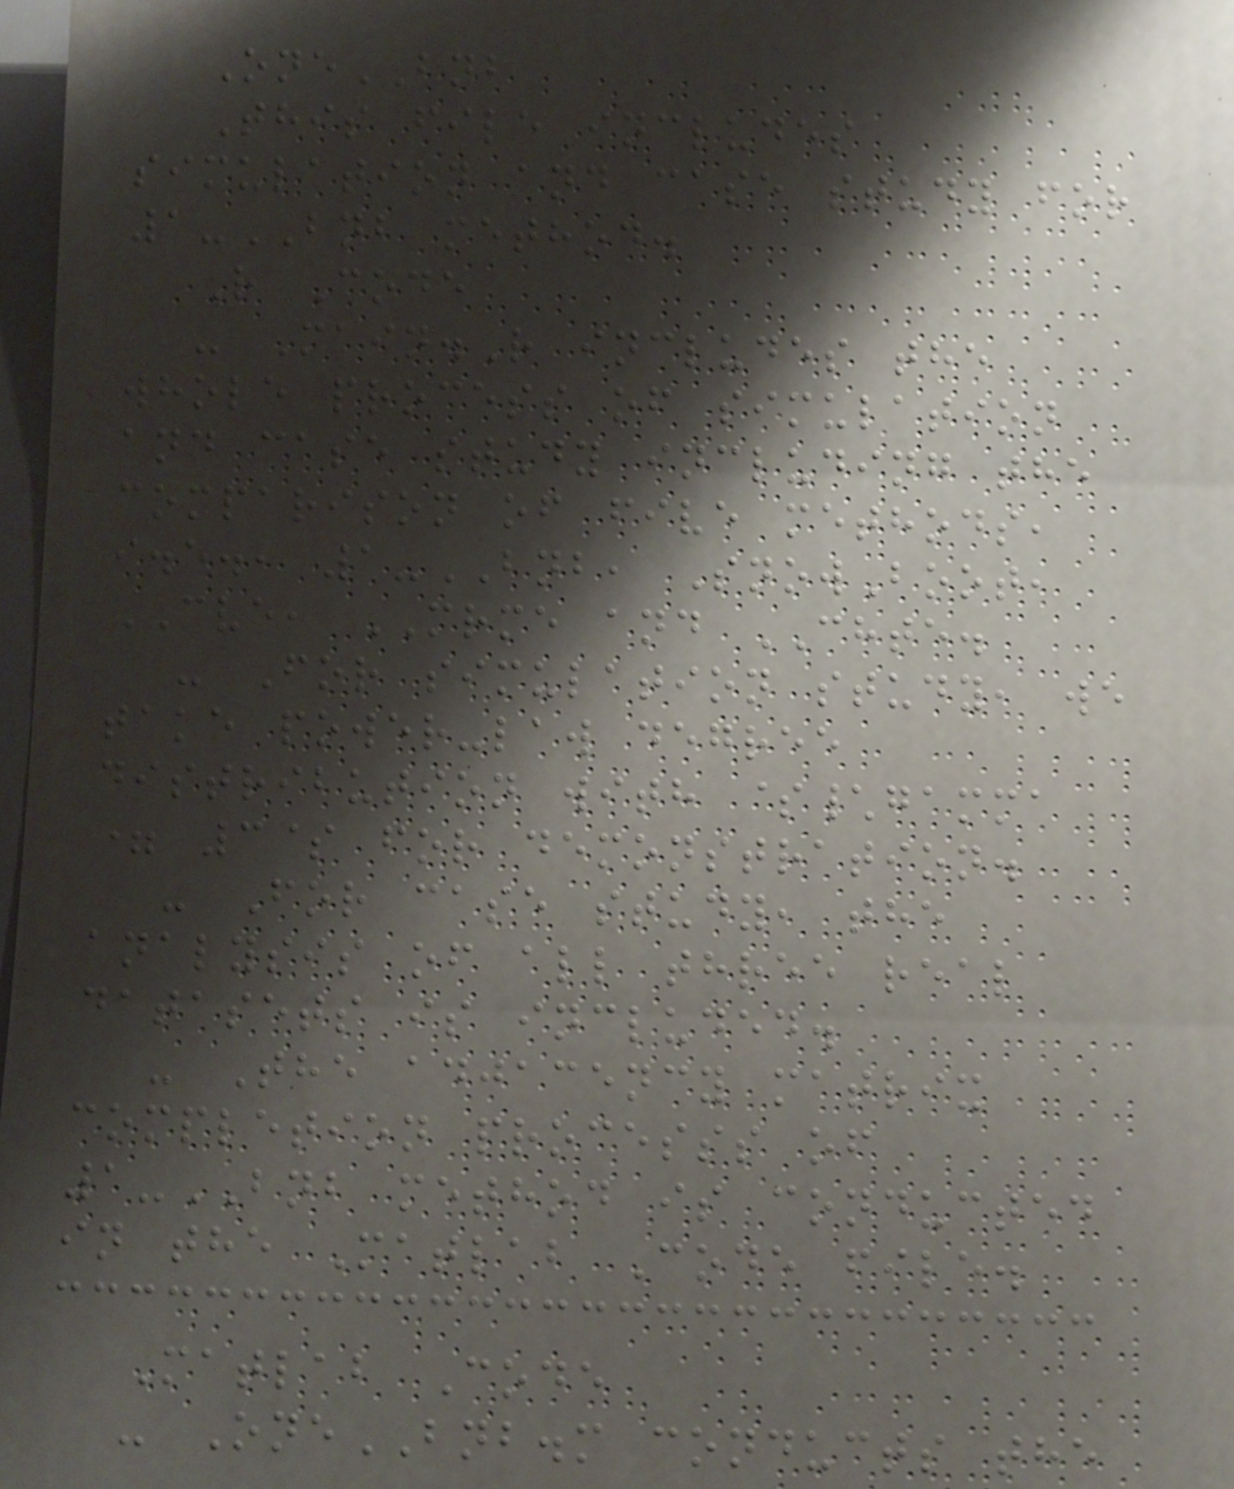OneBNB
This file includes
simulation and case study for
1-BNB method.
R Code
- Main.R includes the
whole process of simulation
and case study including the
comparison of five methods,
i.e., 1-BNB, SnowBoot,
CVE, MRME and CHTE.
- For simulation study, we
take power-law degree
distribution with $\gamma
= 3$ for demonstration.
- For case study, the
analysis of all three real
datasets is included.
- The adjacency matrix
completion processs of
1-BNB method is conducted
in the Matlab Code file.
Matlab Code
- OneBNB.m conducts the
